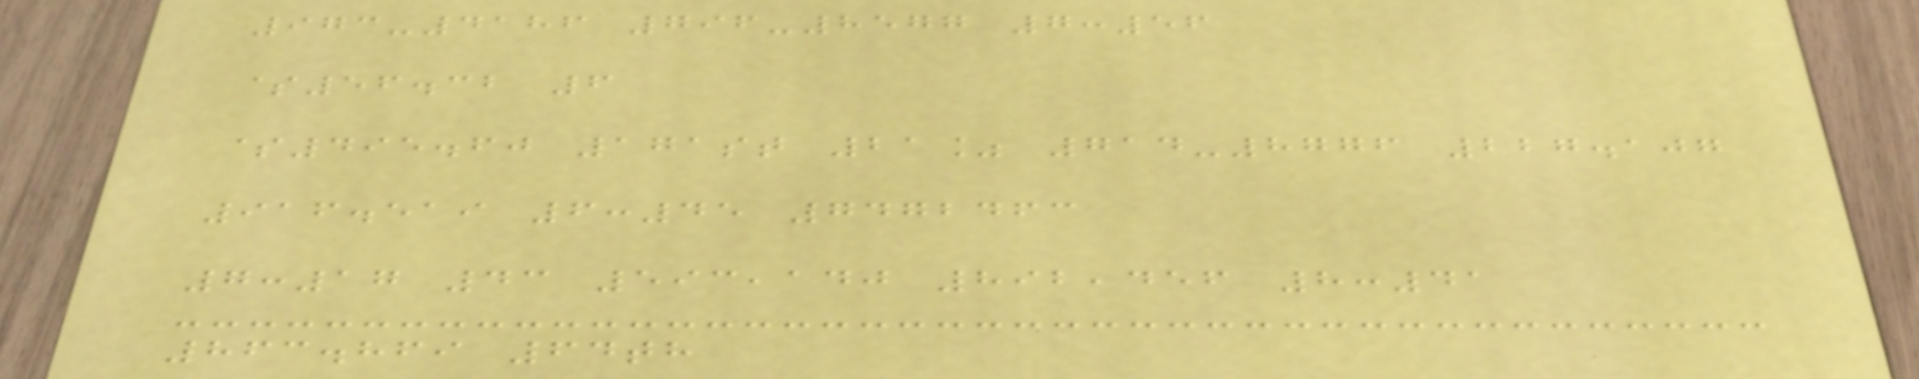973-4186 796-8577 7:56
$56.32 6
$495.60 171st 21% 714-8776 227.107
916.519 6:45 7472463
7:17 43 593,140 892,456 8:41
863.869 64th
